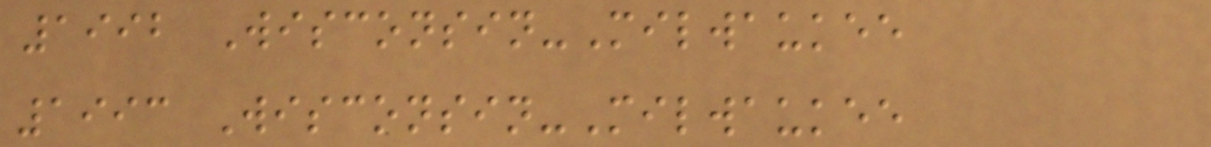1992 Wisconsin-Milwaukee
1993 Wisconsin-Milwaukee
